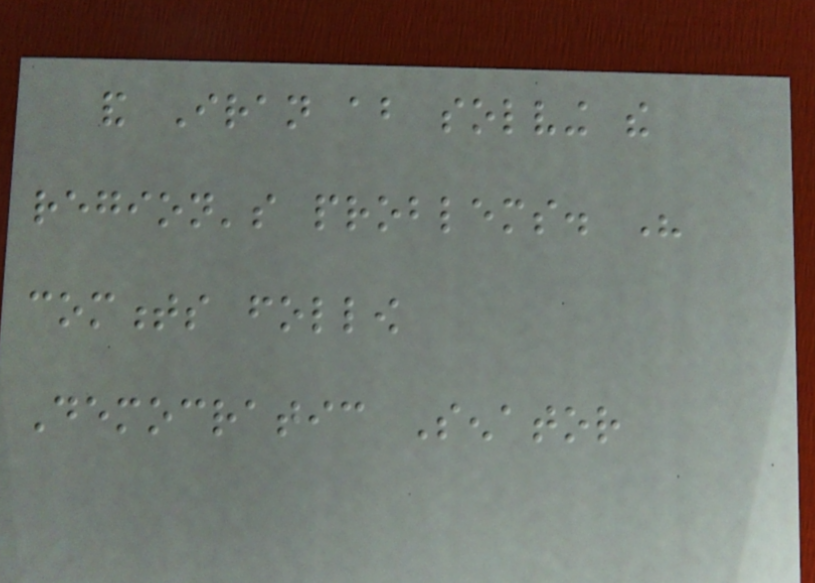and Iran about solving the
region's problems. His
comments follow
Democratic Senator
